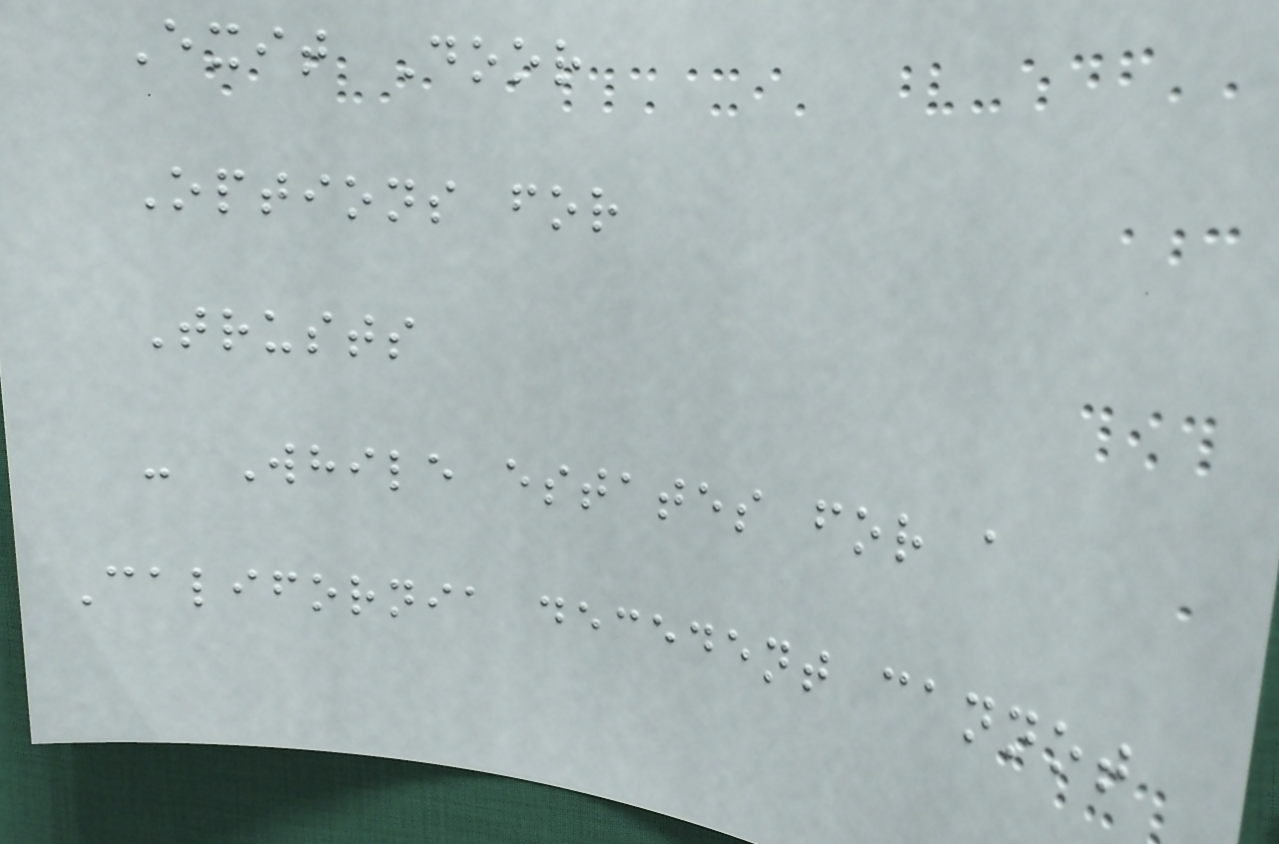Exit Door
Options for
Trusts
- While estates for a
California decedent cannot
